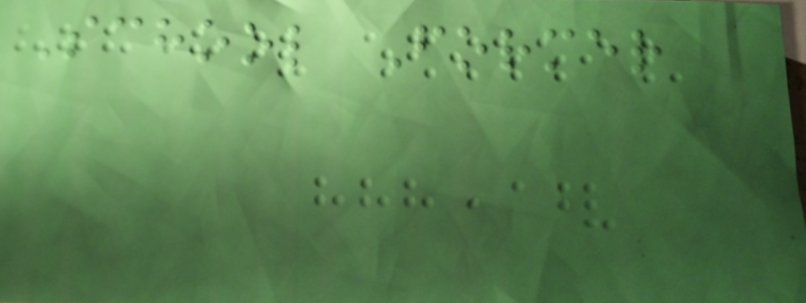School Former
